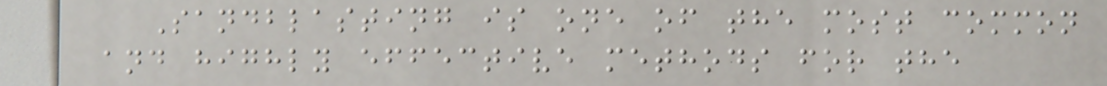Sandblasting is one of the most common
and highly effective methods for the
